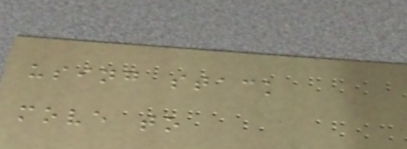using stack
move to
